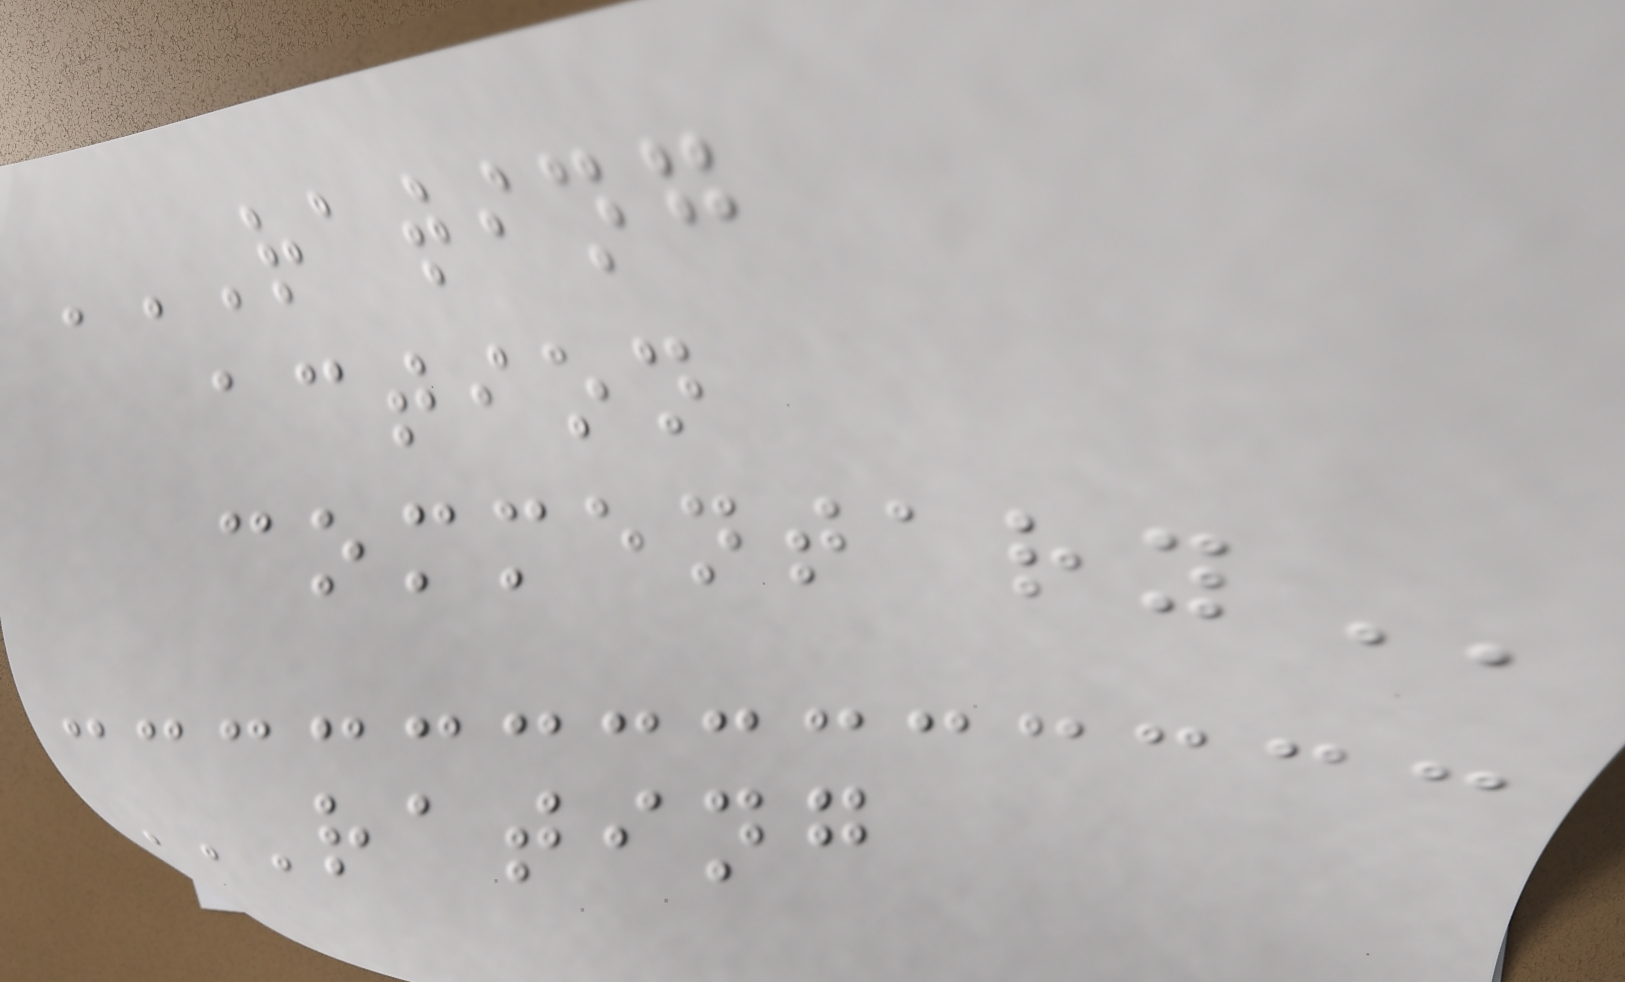RATING
ACTION
COMMENTARY
RATING
